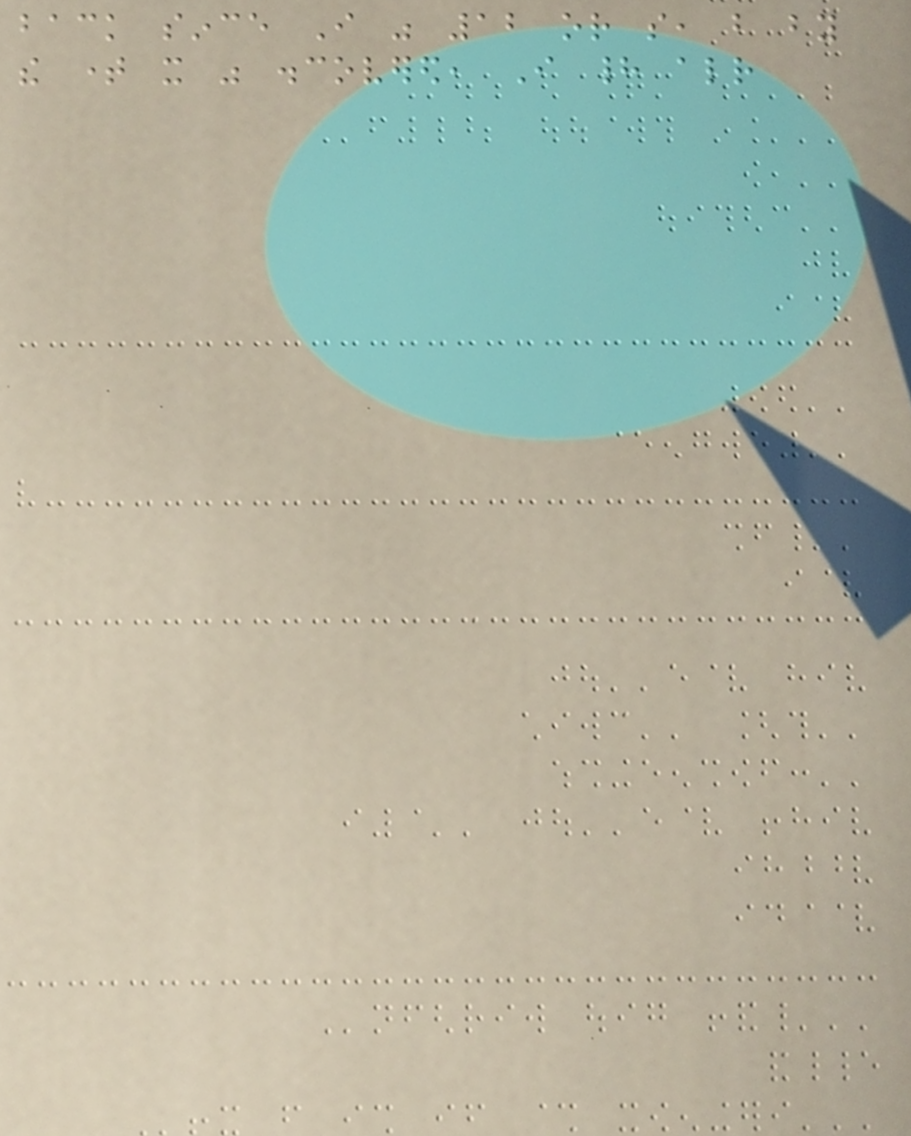back since I was 12 or so, but by
the time it was discovered, I had already
